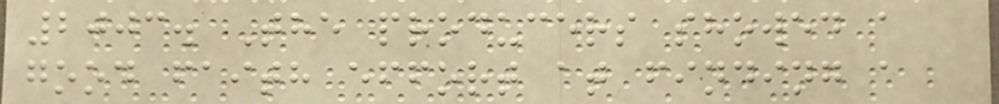2003. The producers showed a
good faith effort at finding a
